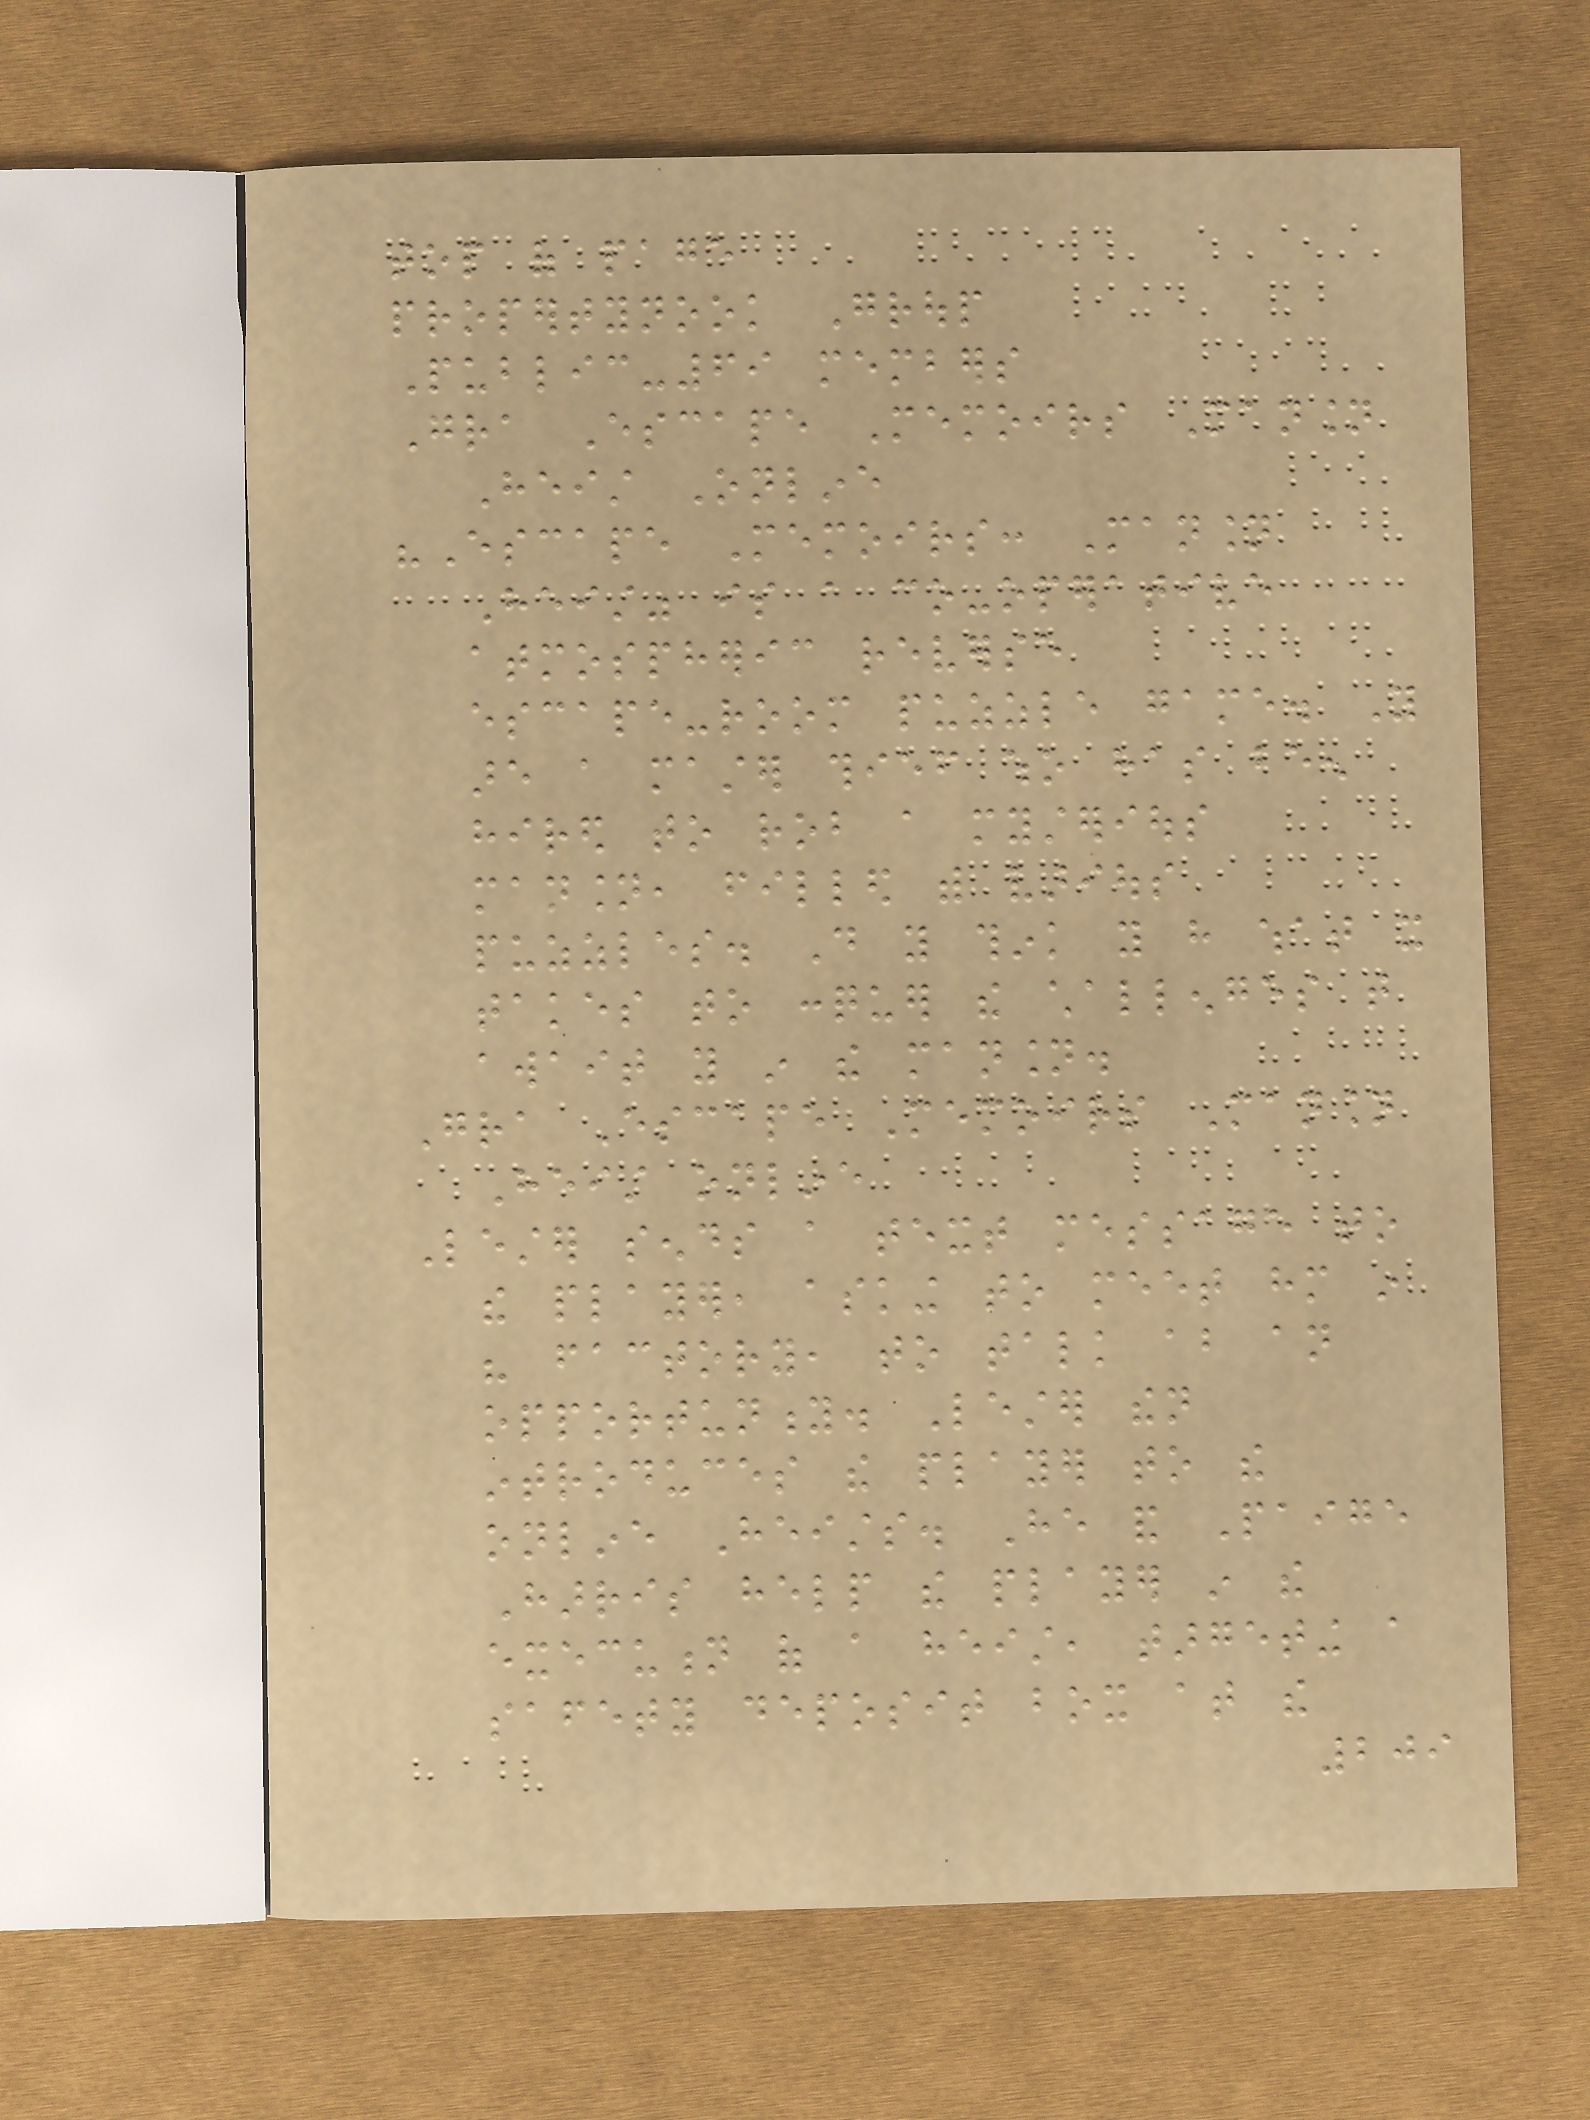top of page
propertynook Group
Public-69 members
Gra Escape Memoirs Mansion
Heist Online
"Escape Memoirs: Mansion
Heist" is a co-operative
atmospheric reverse
escape-room puzzle game. You
are a master thief who has been
hired to rob a mysterious
mansion, filled with various
puzzles. Do you think you have what it
takes to conquer the challenges that
await you in the mansion.
Gra Escape Memoirs Mansion
Heist online
Lester sends a text message to
the player, asking to meet him in
his factory, to talk about an
opportunity. Lester then
introduces the player to the
online Heists. He and Paige
Harris help the player in the
execution of a heist, targeting a
safety deposit box at the
209
